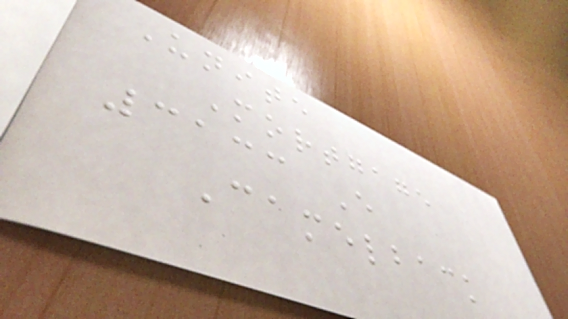Unite
Mortgage
3133 E
Camelback
